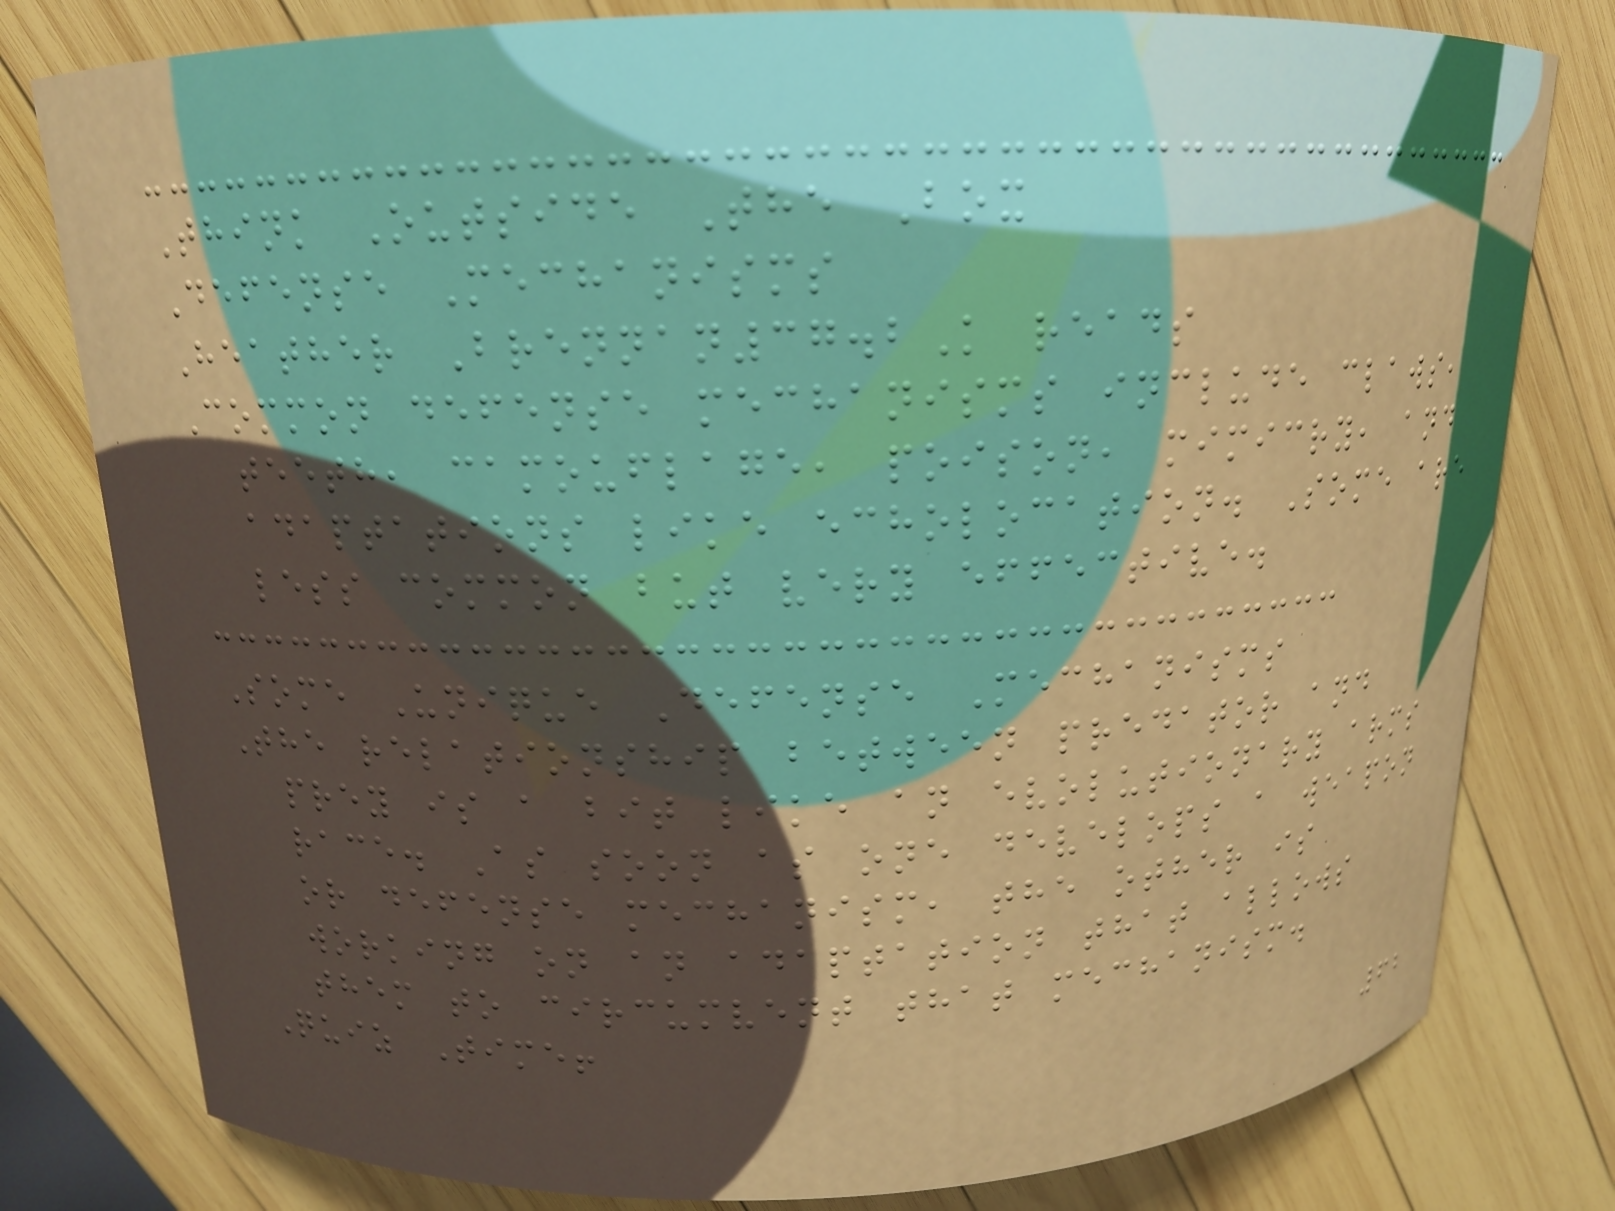Think Outside The Box
Defense Mechanisms
Heather Brennan37.2K reads
Common defense mechanisms include claws,
teeth, camouflage, poison, mimicry, and
adaptations like echolocation. Some are
less common but very effective.
Some Unique Defense Mechanisms
The relationship between predator and
prey is a bit like an evolutionary arms
race. As soon as one develops a weapon
or defense mechanism, the other is
working on an adaptation that allows
them to circumvent that mechanism.
Quiz Time!
62
